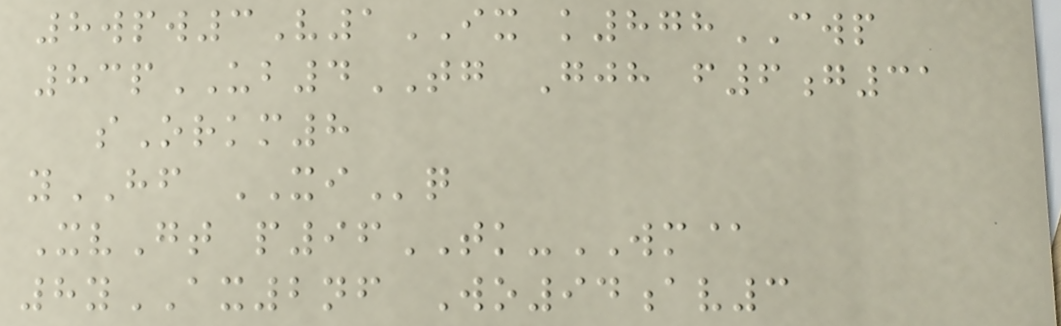8wpw3V1IX k878CWP
83pUB4TG Gjh f6g31
sOrkm8
yHF XIq
XvGt p96TK-WM@
8yAX2nf Wo94av3
